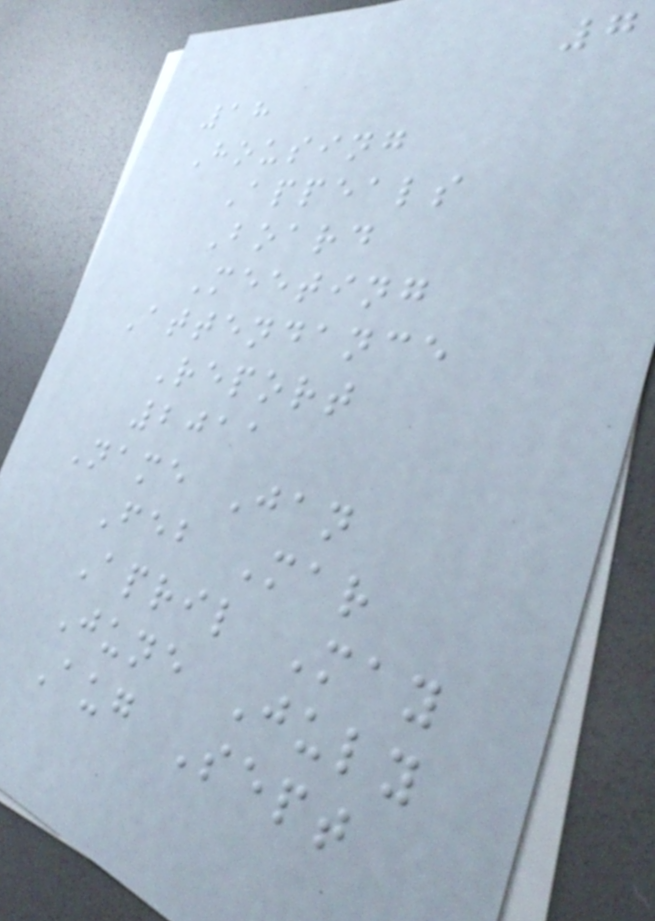7
18
Housing
Appeals
Board
Meeting
Attendance
Report
2011
Name Jan
Feb Mar
April May
June July
Aug Sept
